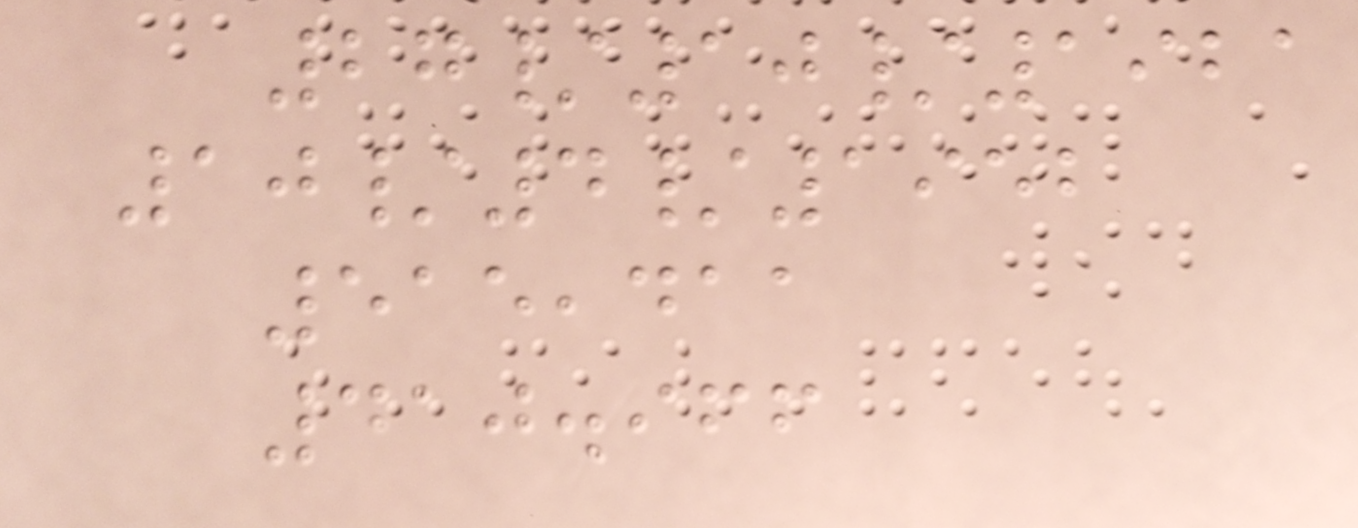27/10/1921
10/4/1952
515,411
410.966
